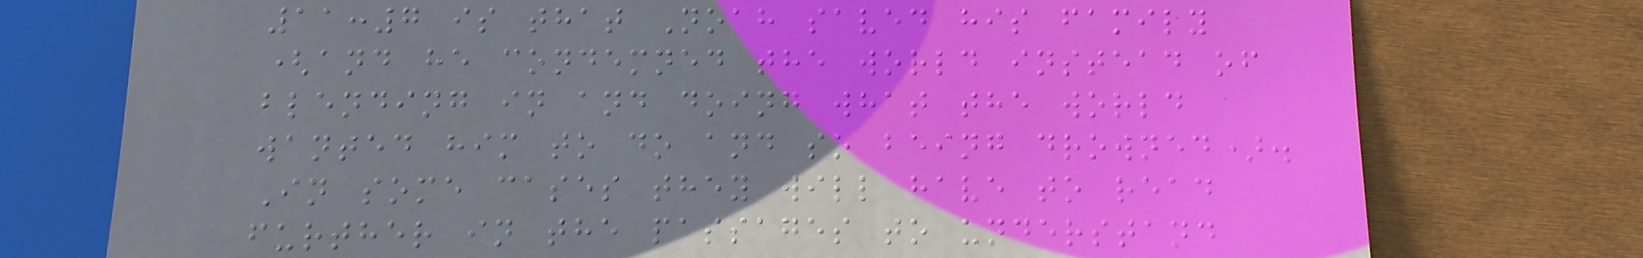11:7 is that Noah saved his family
(and he condemned the world instead of
blending in and doing what the world
wanted him to do and so being drowned).
In some cases they will have to read
further in the passages to understand
